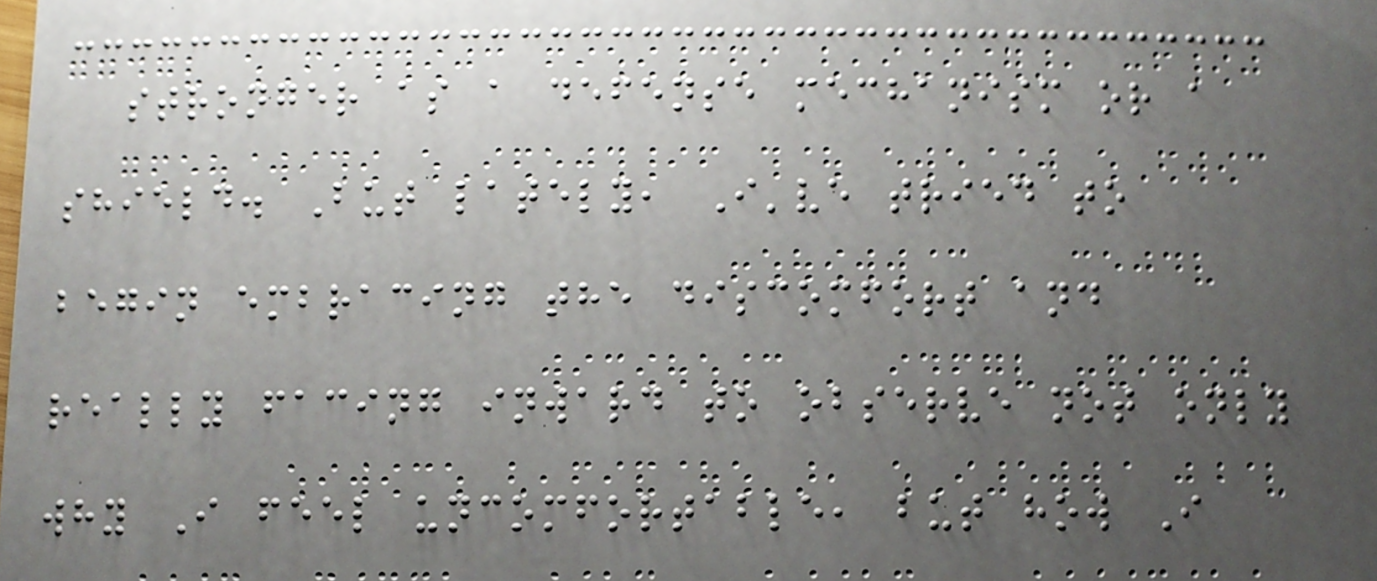stronger as a defense mechanism or a
shield. But lately, I've tried to
begin embracing the discomfort and
really facing inward to observe not only
why I feel uncomfortable, but how I
